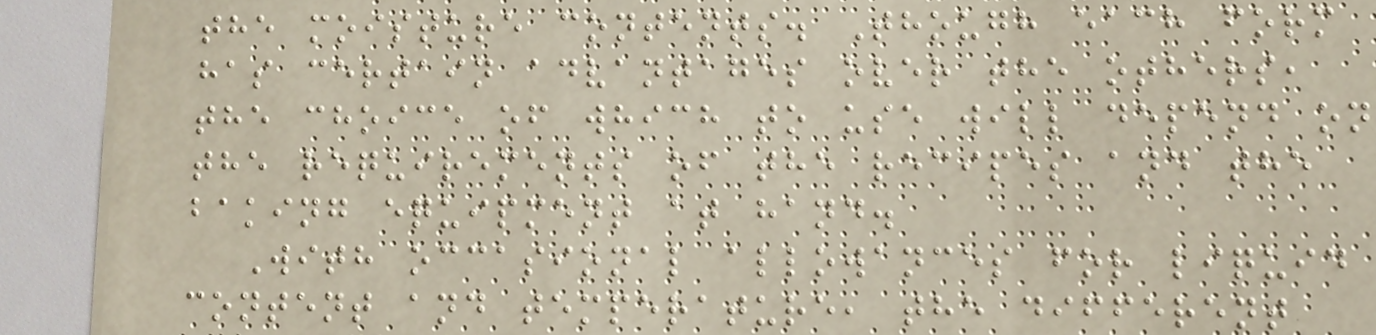the moisture contents. Though each form
has certain advantages over the others,
the choice of which to use will depend on
the requirements of the recipes and the
baking equipment at hand.
With occasional allowances for liquid
content and temperature, the different
